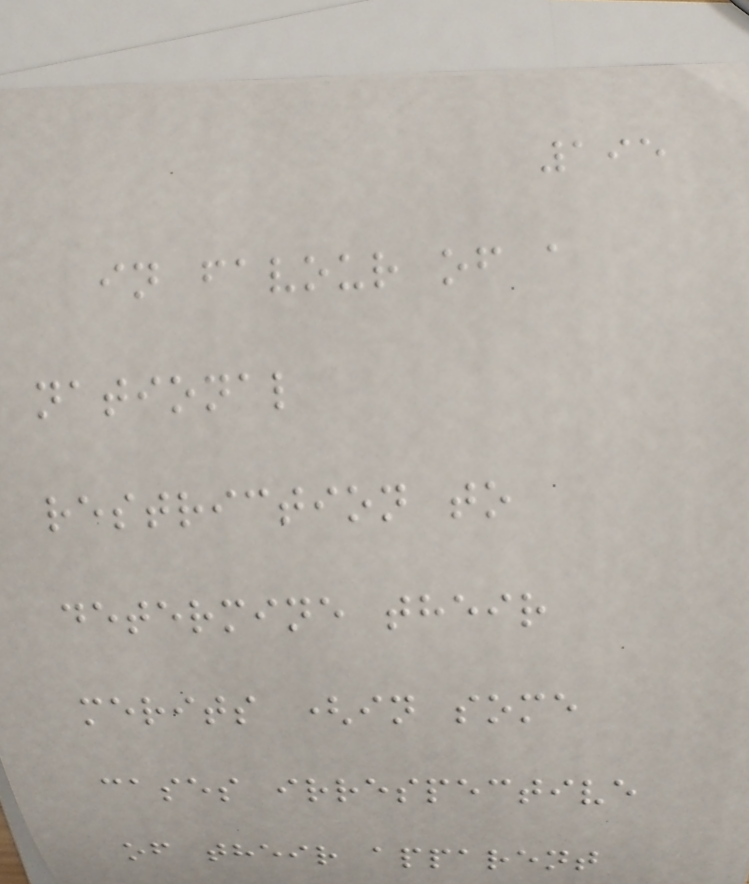195
in favour of a
national
restriction to
determine their
merits (in some
cases irrespective
of their apparent
